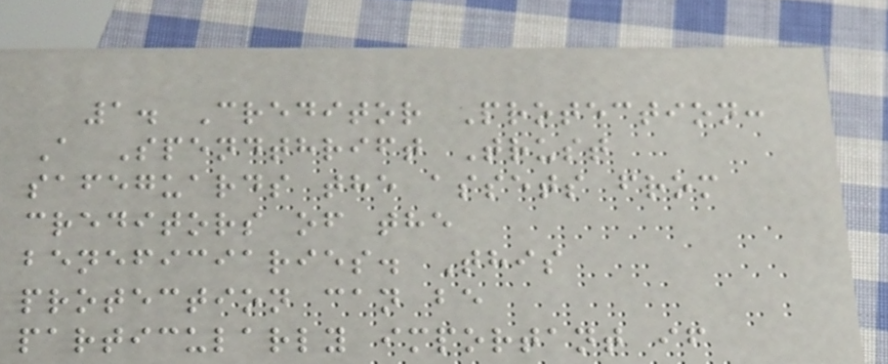1. Creditor Protection:
A Spendthrift Trust
safeguards the assets from
creditors of the
beneficiaries. This
protection can be
particularly important if
